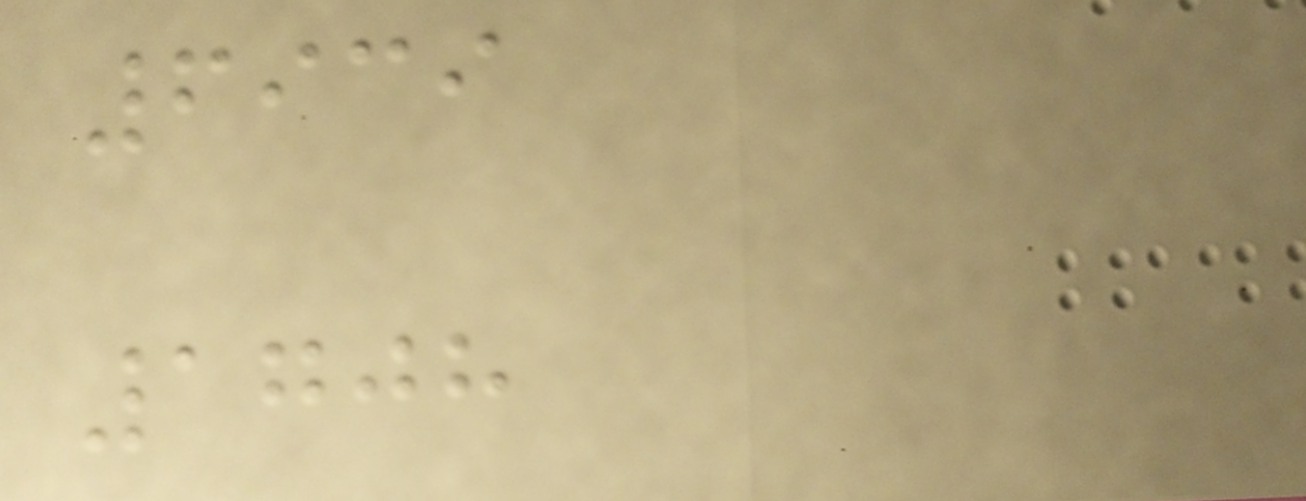6939
1708
